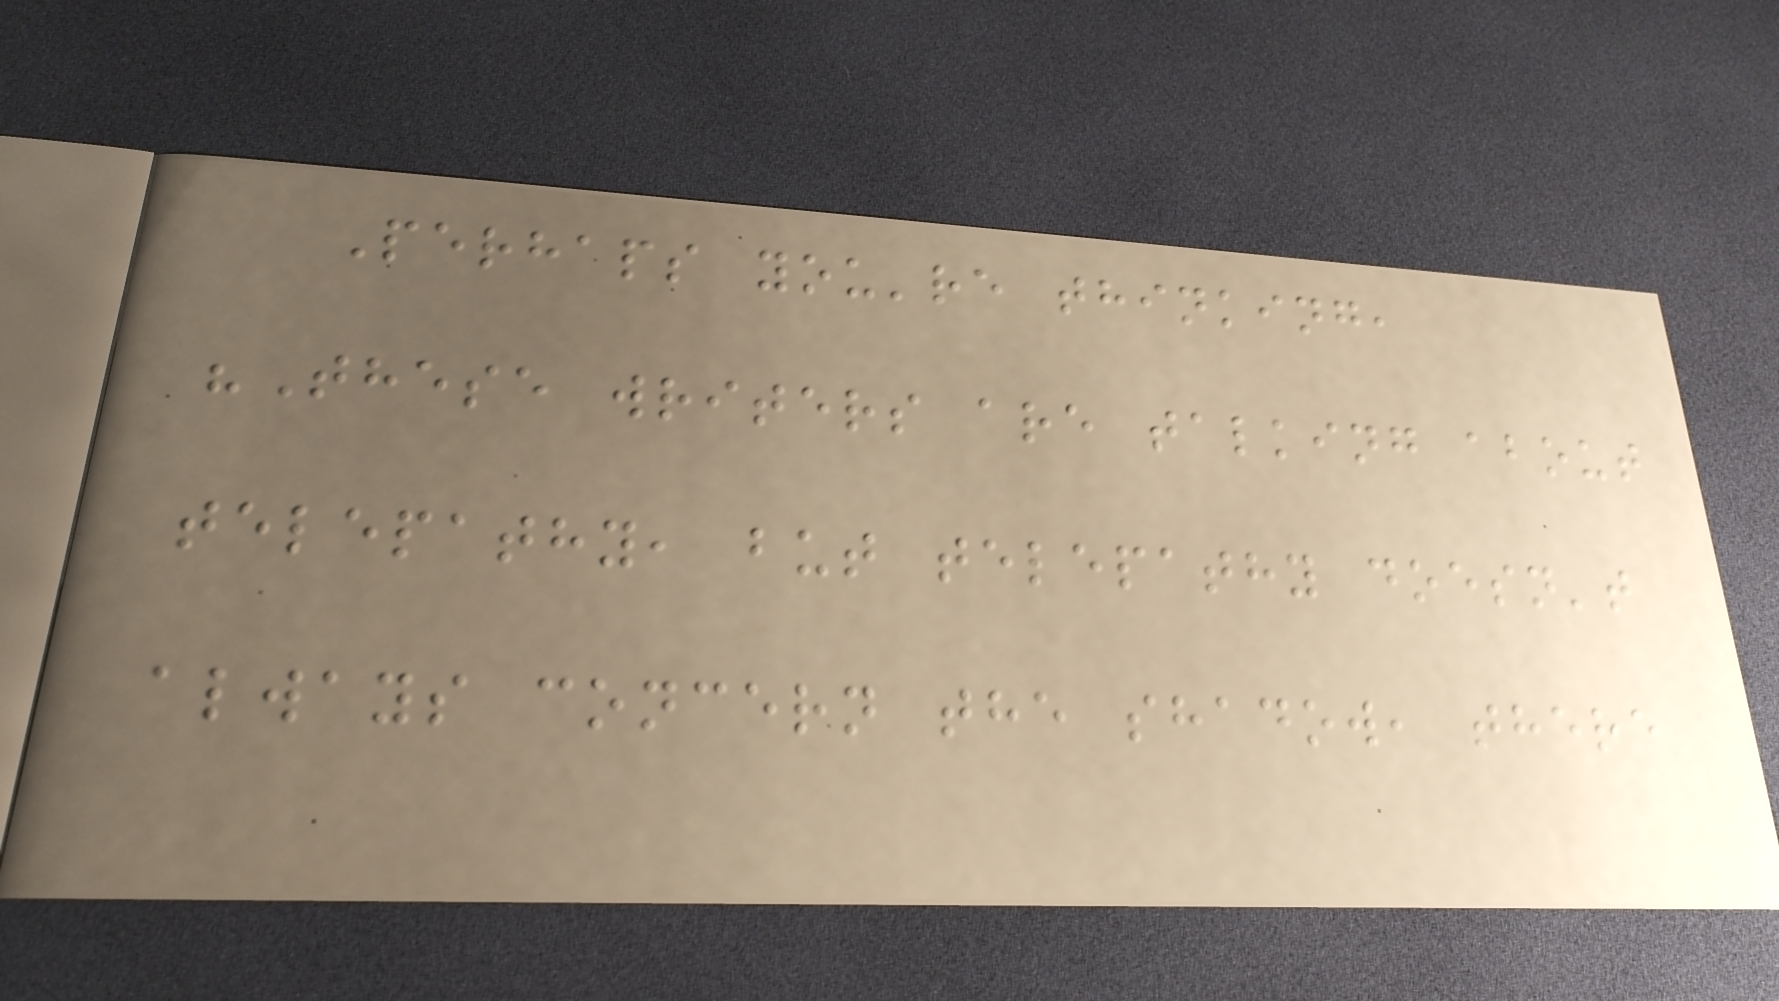Perhaps you're thinking,
"These writers are talking about
telepathy, but telepathy doesn't
always concern the shadow, there
